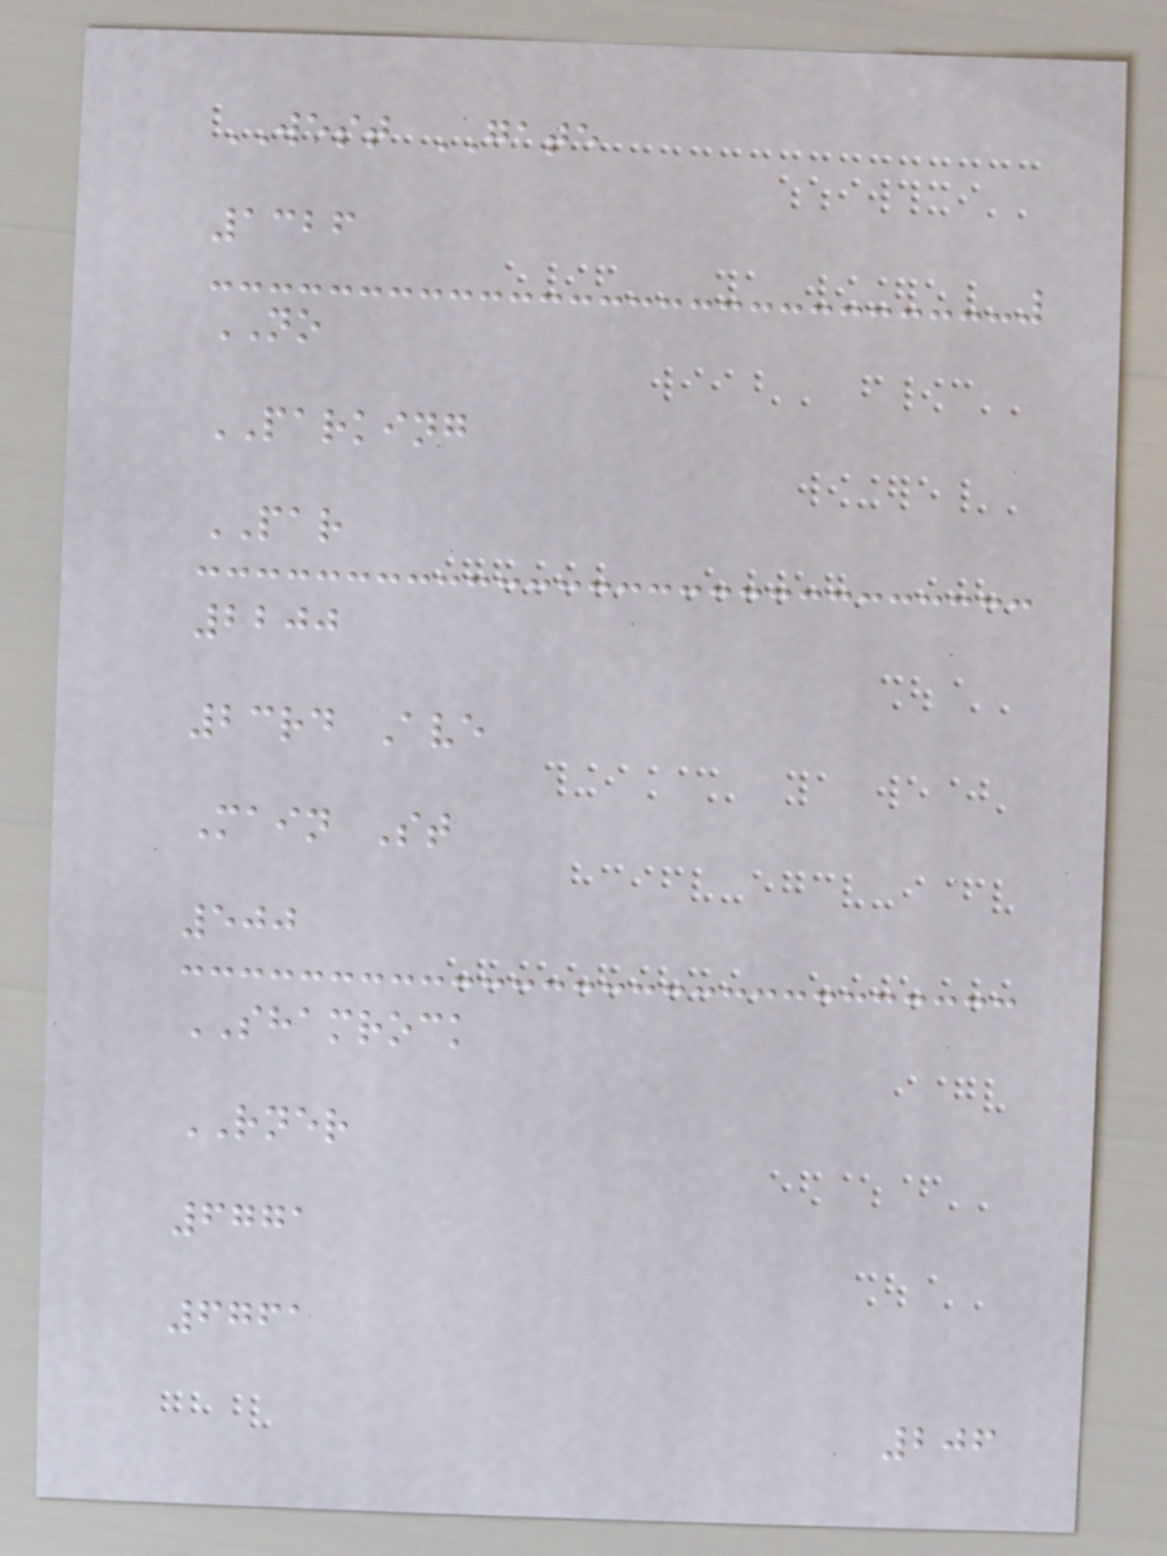WEST GATE
1326
NO
PARKING
PAR
2200
23rd Ave
Main St
500
SHAMROCK
RNER
6771
6761
206
